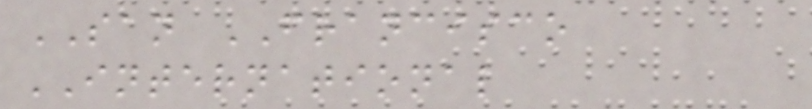SAN FRANCISCO
INTERNATIONAL
